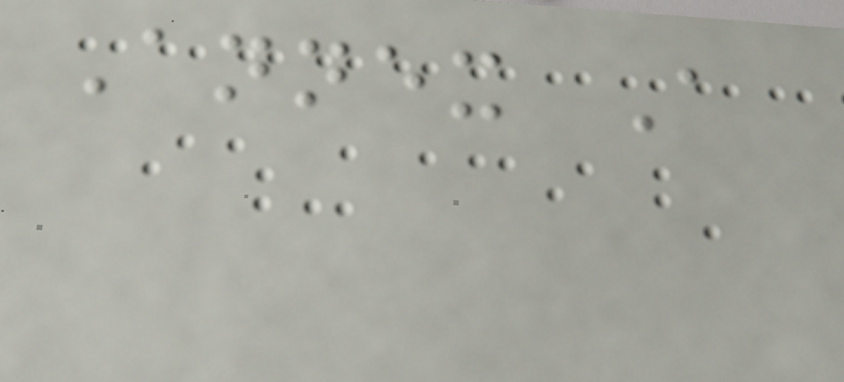Annex A
